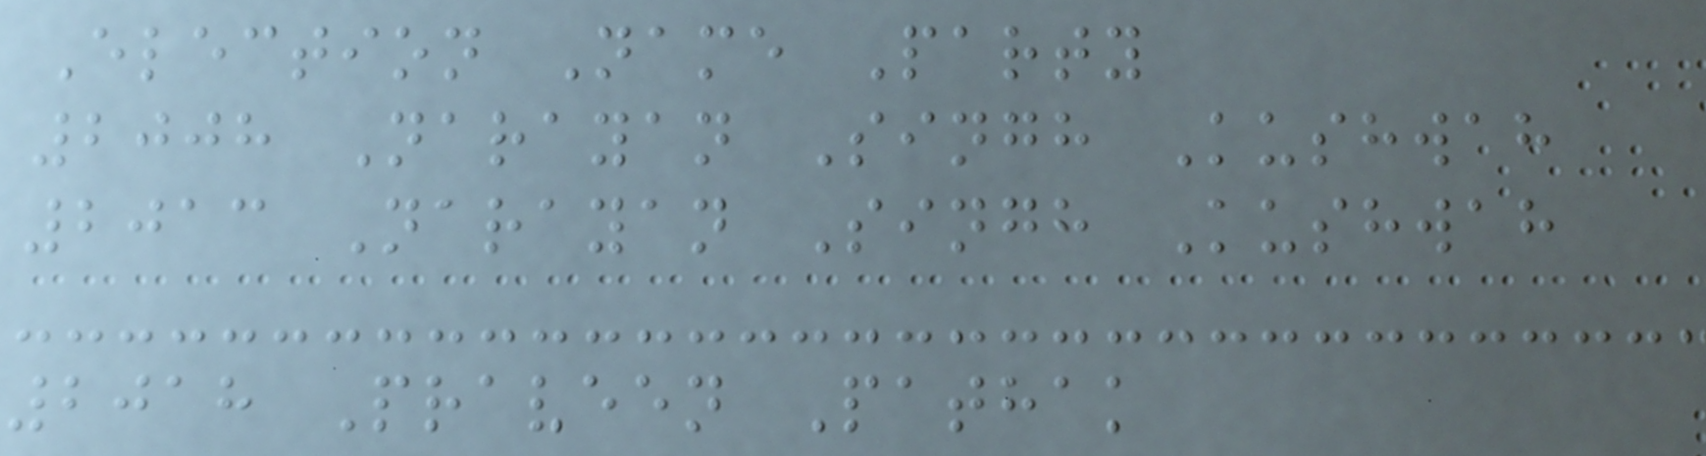Election Name Party
2008 Narayan Singh Kushwah
2013 Narayan Singh Kushwah
2018 Praveen Pathak
